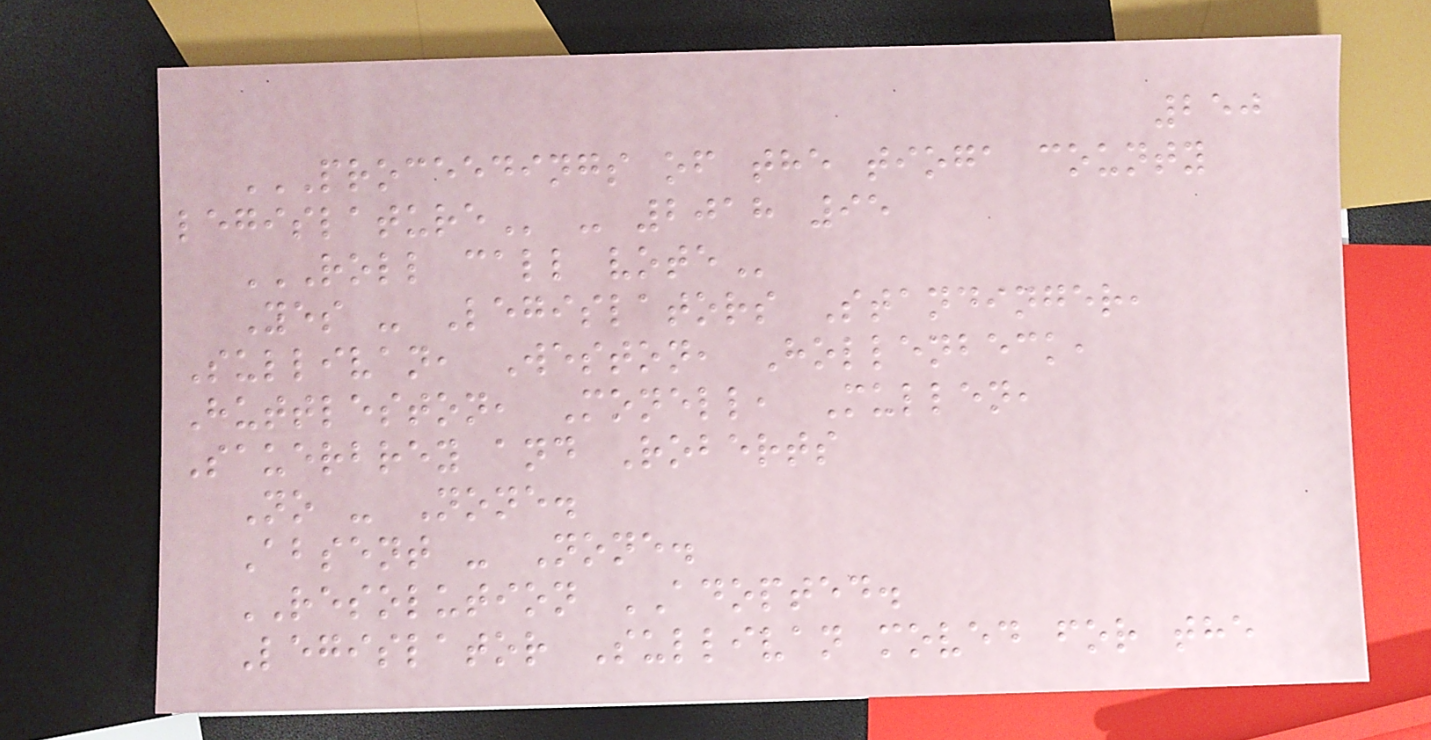250
PROCEEDINGS OF THE TIOGA COUNTY
LEGISLATURE - 2018 95
ROLL CALL VOTE
Yes - Legislators Standinger,
Sullivan, Weston, Hollenbeck,
Huttleston, Monell, Mullen,
Sauerbrey and Roberts
No - None.
Absent - None.
RESOLUTION ADOPTED.
Legislator Sullivan moved for the
